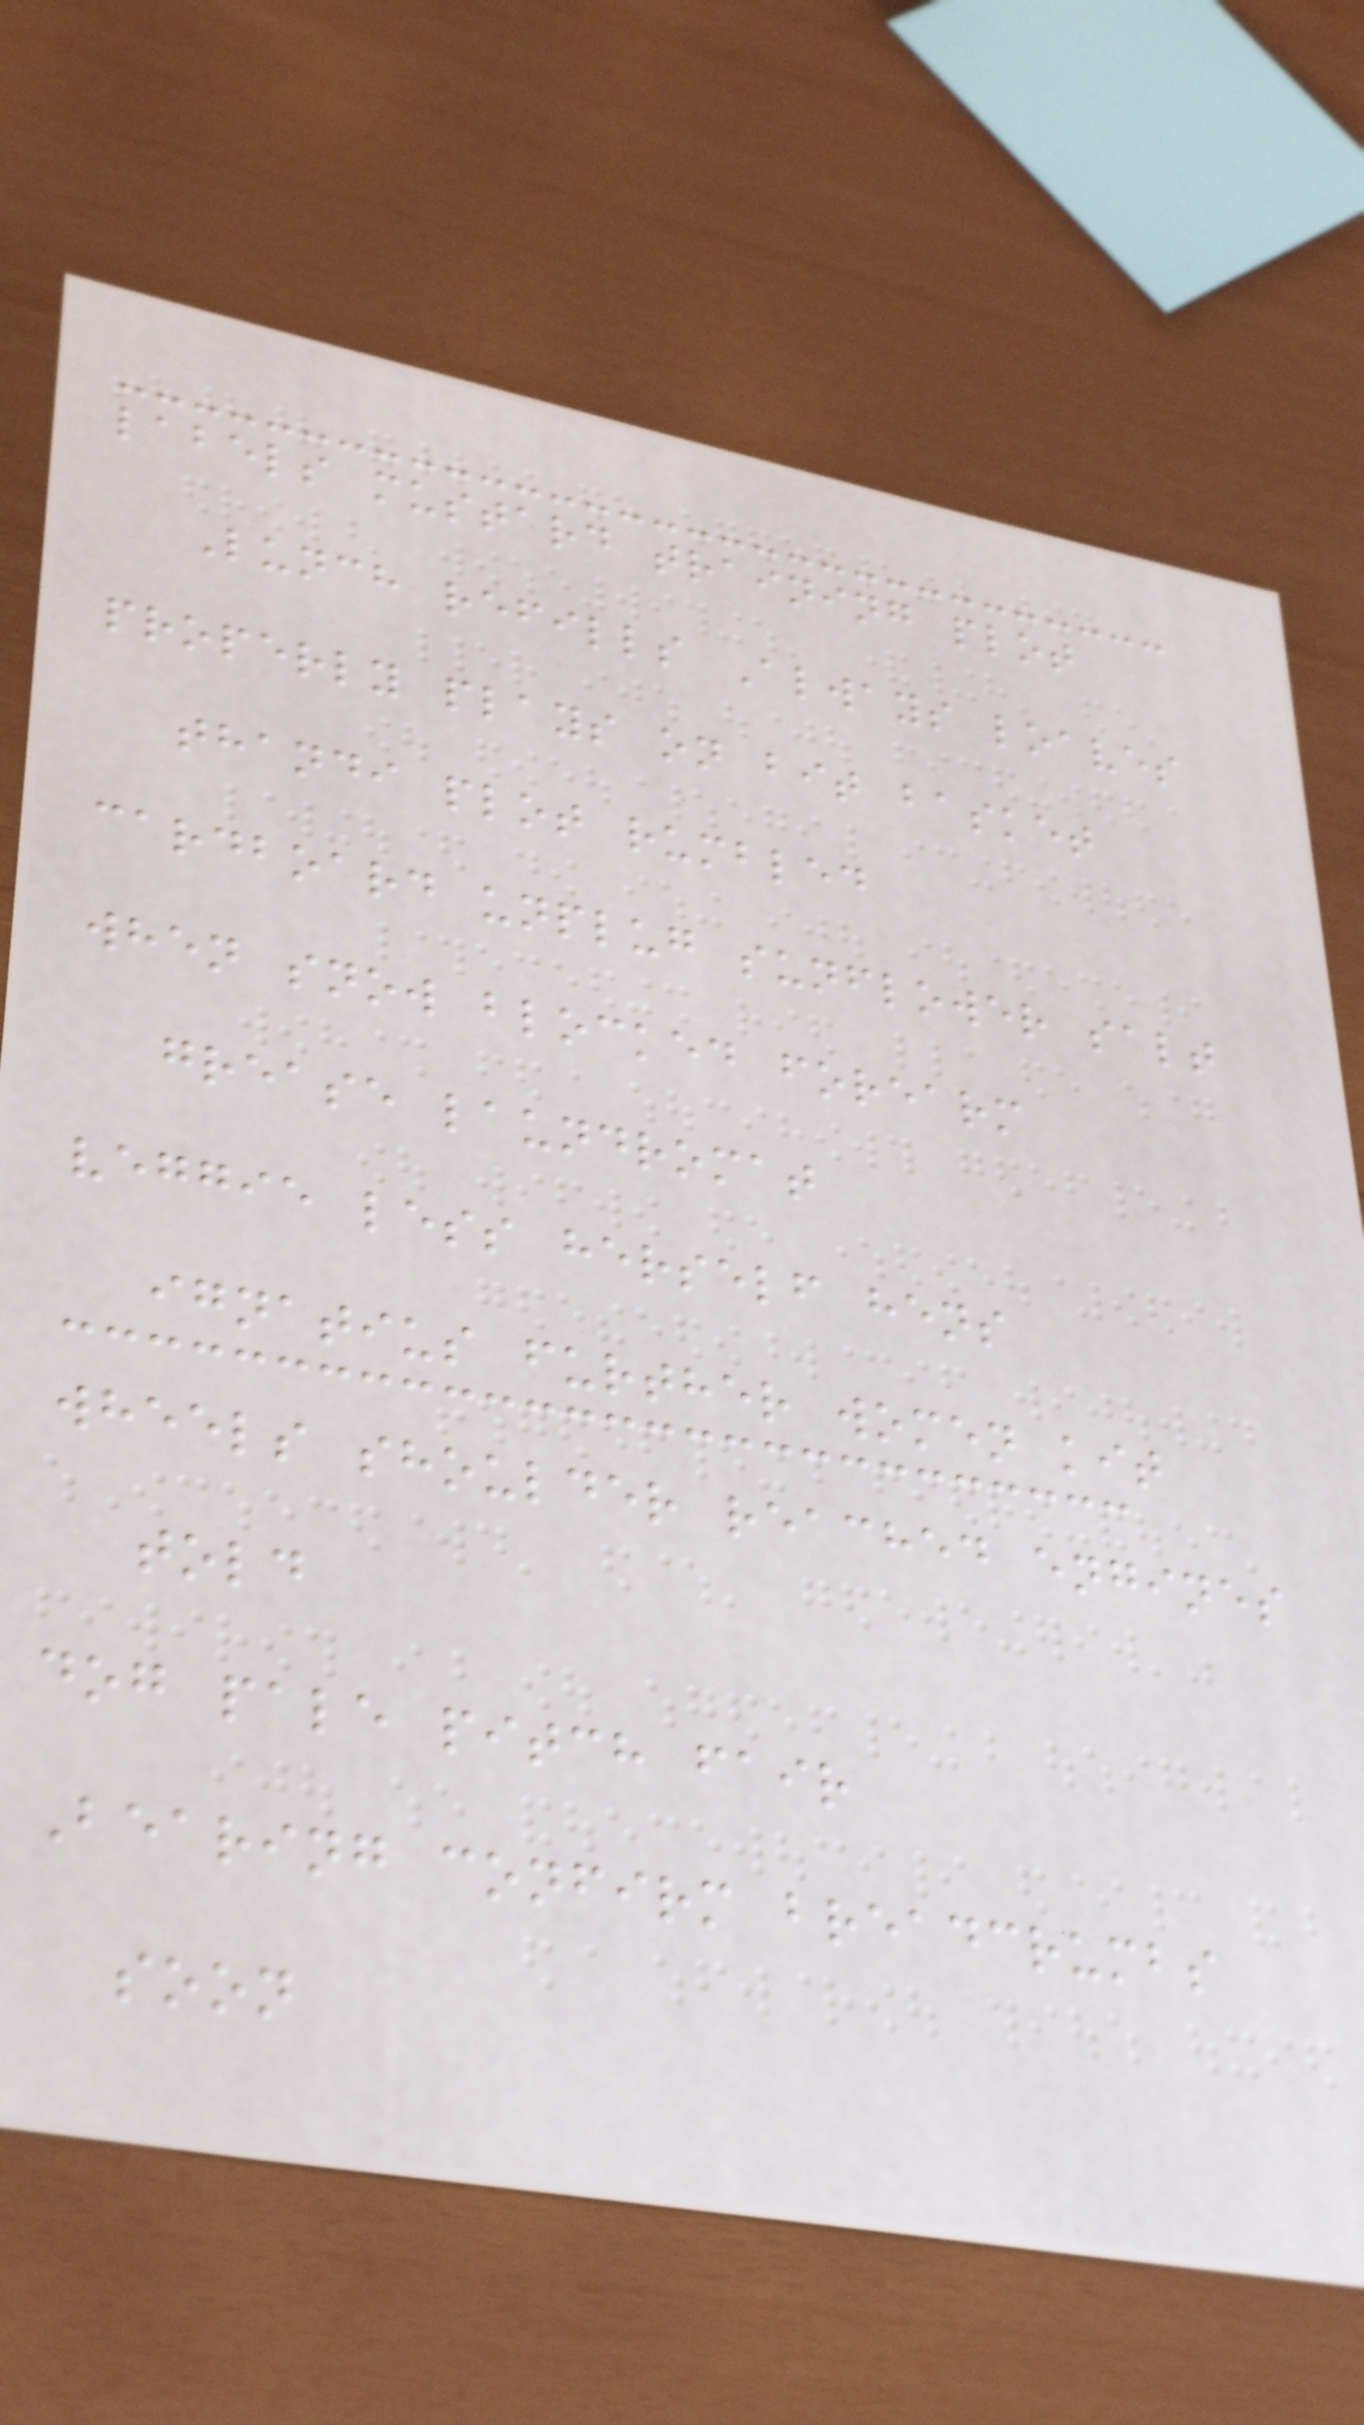labels mustard training plot
Lunch refills Always loaves
properly plays on bit basket
thandi plot rumbled
cardboard unplug sunflower salt
when snow blocked forearm
grease laundromat
veggie less herself hens
ignatius further women kit
wheels shoulder reached engines
told
dog pale pitch fair
Bearing confirm breadcrumbs
soon
